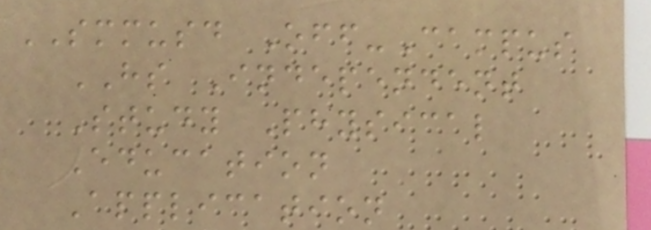SMMUSD Off-Campus
HS Independent
Study Physical
Education
Application
